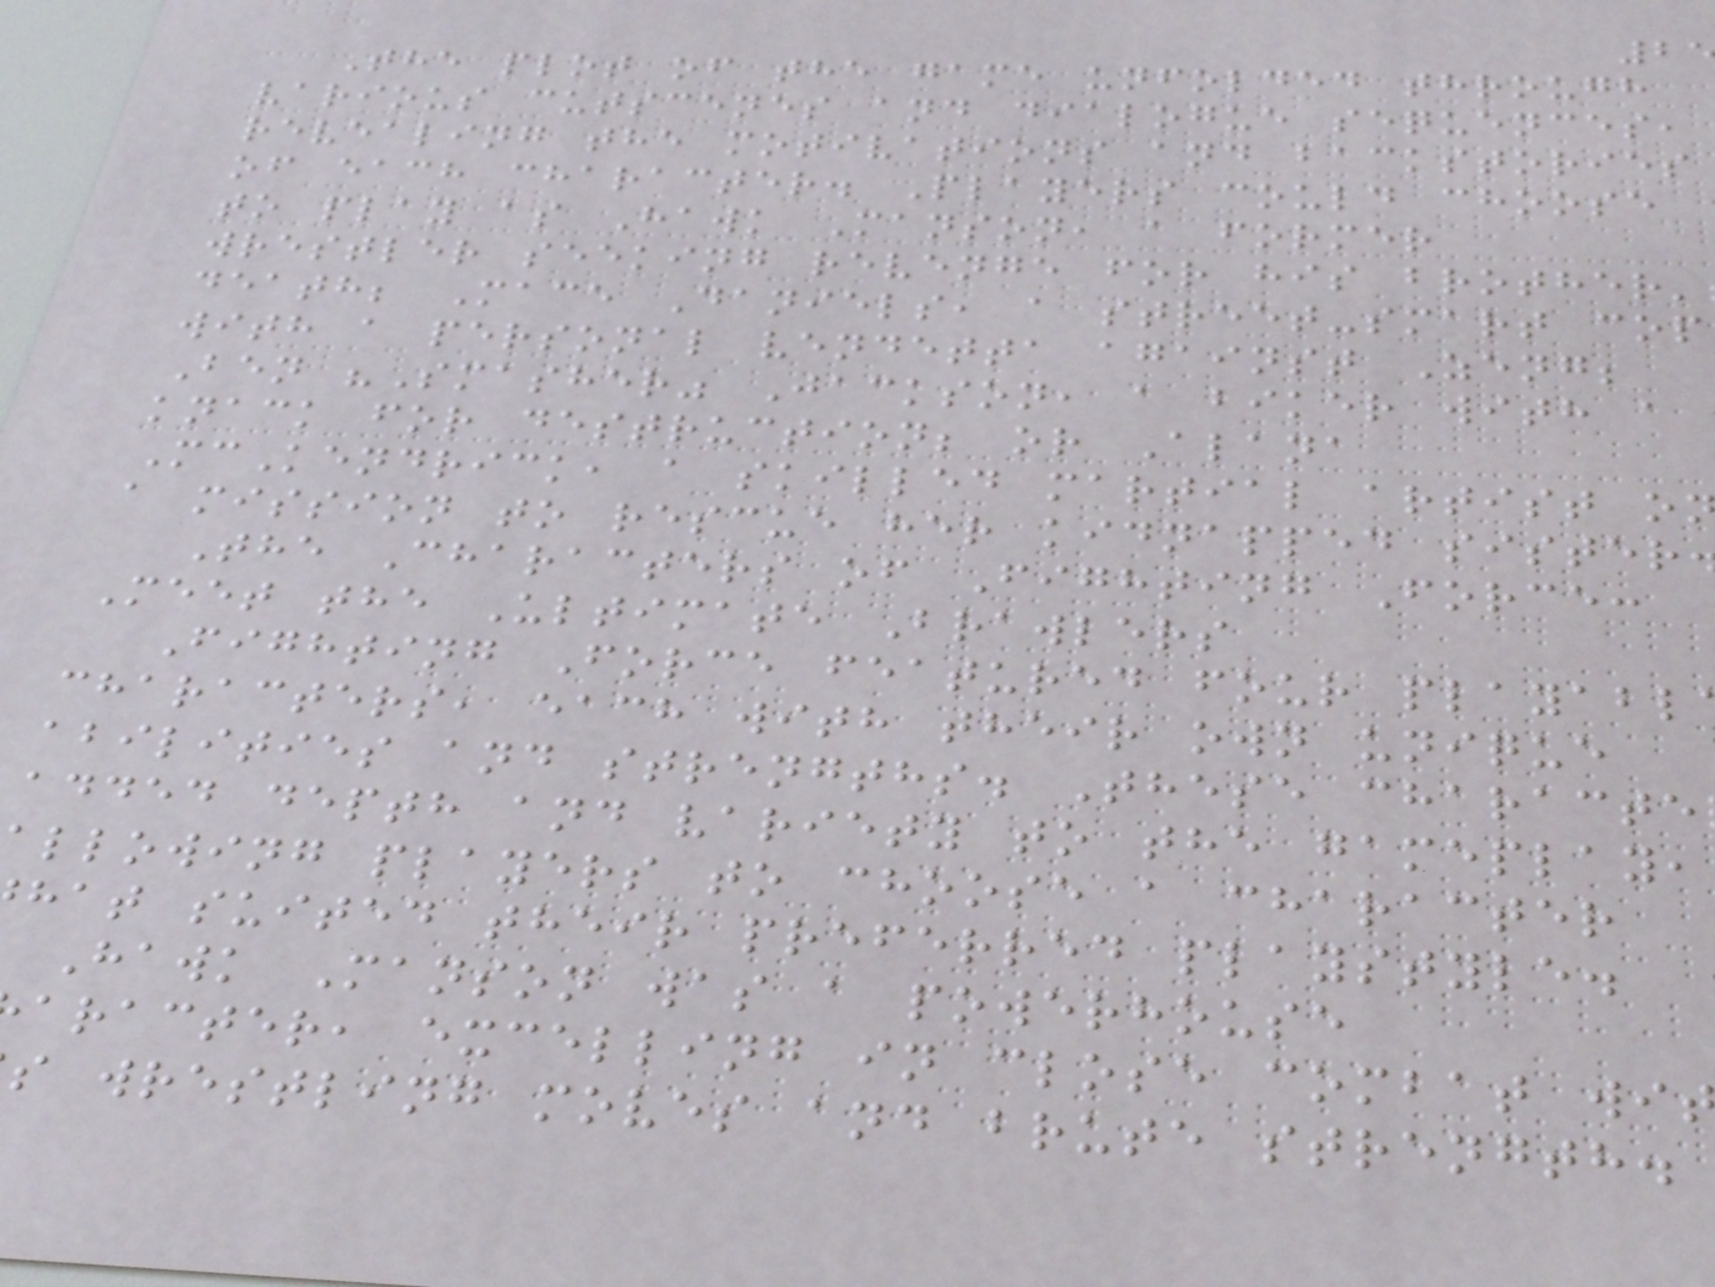The plot of the game unfolded through
various cutscenes and dialogue sequences,
revealing the motivations and backstories
of each character. Players could choose
to play as Hawk Manson, a former
wrestler seeking revenge for his brother'
death; Mace Daniels, a street-smart cop
with a personal vendetta against Zeng;
Ben "Smasher" Jackson, a biker with a
knack for destruction; or Alana
McKendrick, a skilled martial artist o
a mission to rescue her kidnapped sister
The Characters of Fighting Force:
Meet the Ultimate Brawlers
Fighting Force featured four playabl
characters, each with their own unique
abilities and strengths. These characte
added depth and variety to the gameplay,
allowing players to choose a character
hat suited their preferred playstyle.
Hawk Manson was a powerhouse
aracter, excelling in close combat wi
s wrestling moves and brute strength.
